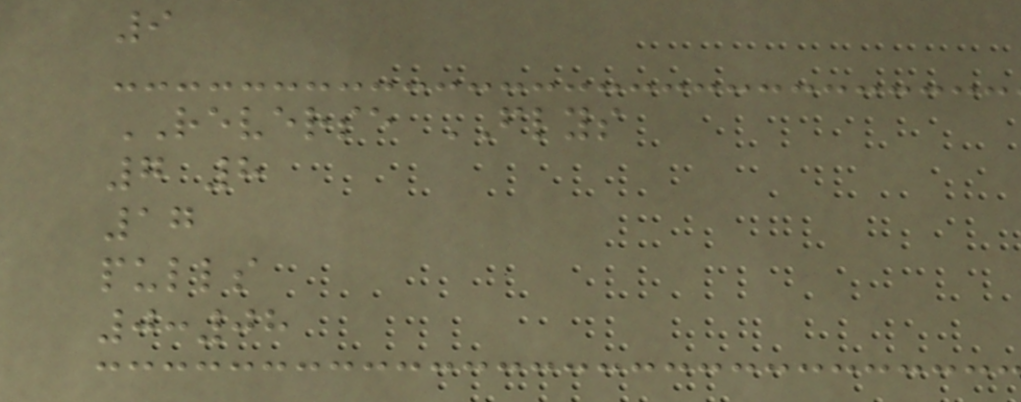9
REVERSE FLYS
7 8
17
pulls
0:08
